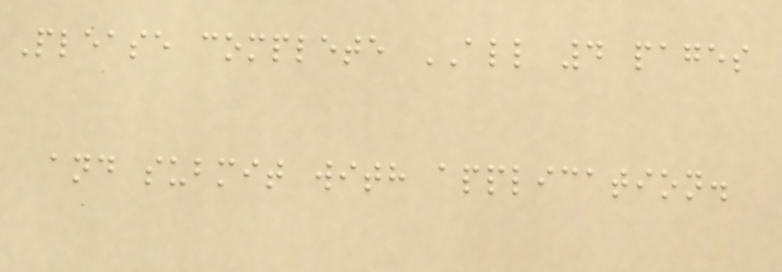Please complete ALL 4 pages
and submit with application.
